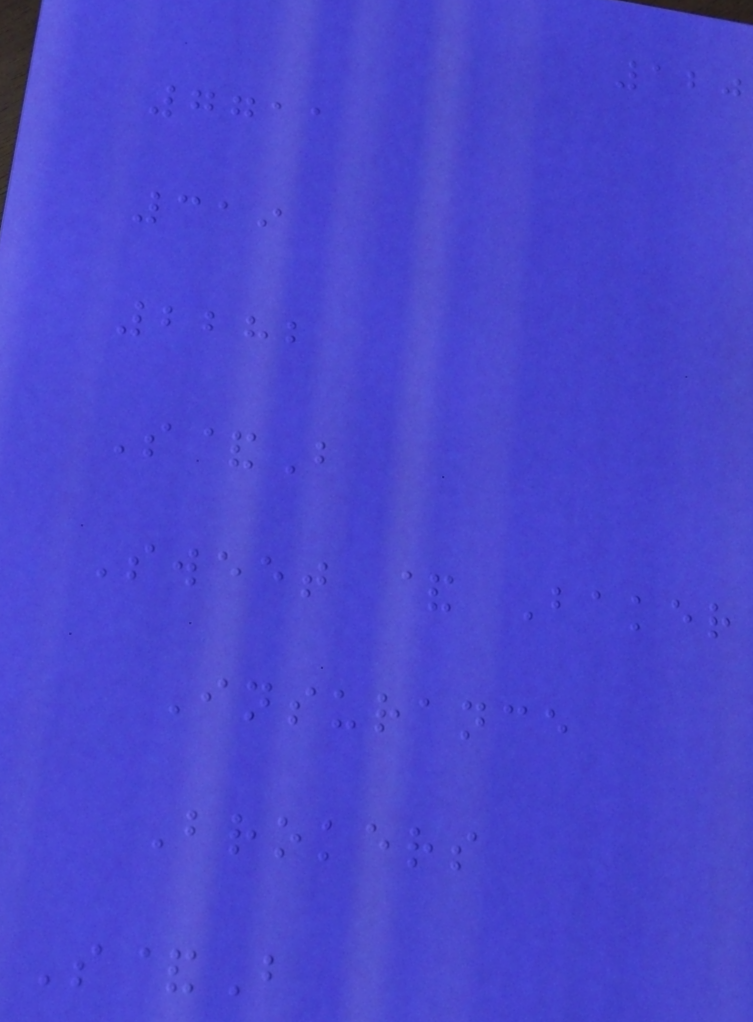120
7711
319
2282
S&B
Sweet & Baker
Insurance
Brokers
S&B
